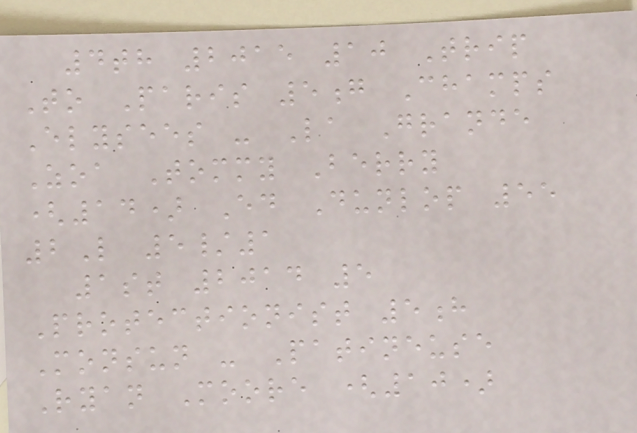4th 2015 10 Trip
To Paris 5g Champs
Elysees - La Grande
Zoa Tommy Berry
(14) Ed Dunlop 55
2L 5/1
1st 2014 5
Protectionist 5h
Monsun - Patineuse
Ryan Moore (10)
